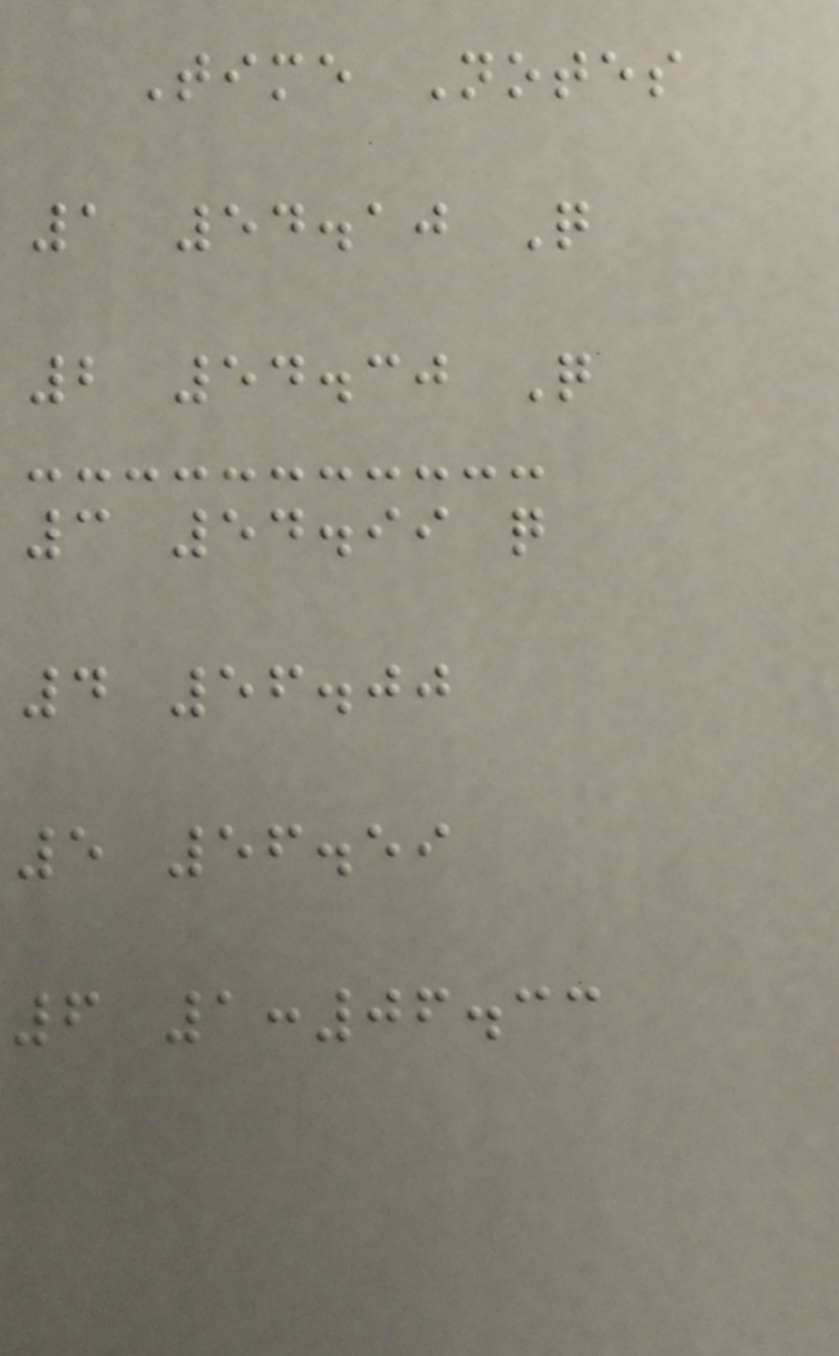Time Notes
1 54.10 Q
2 54.30 Q
3 54.99 q
4 56.00
5 56.59
6 1:06.33
